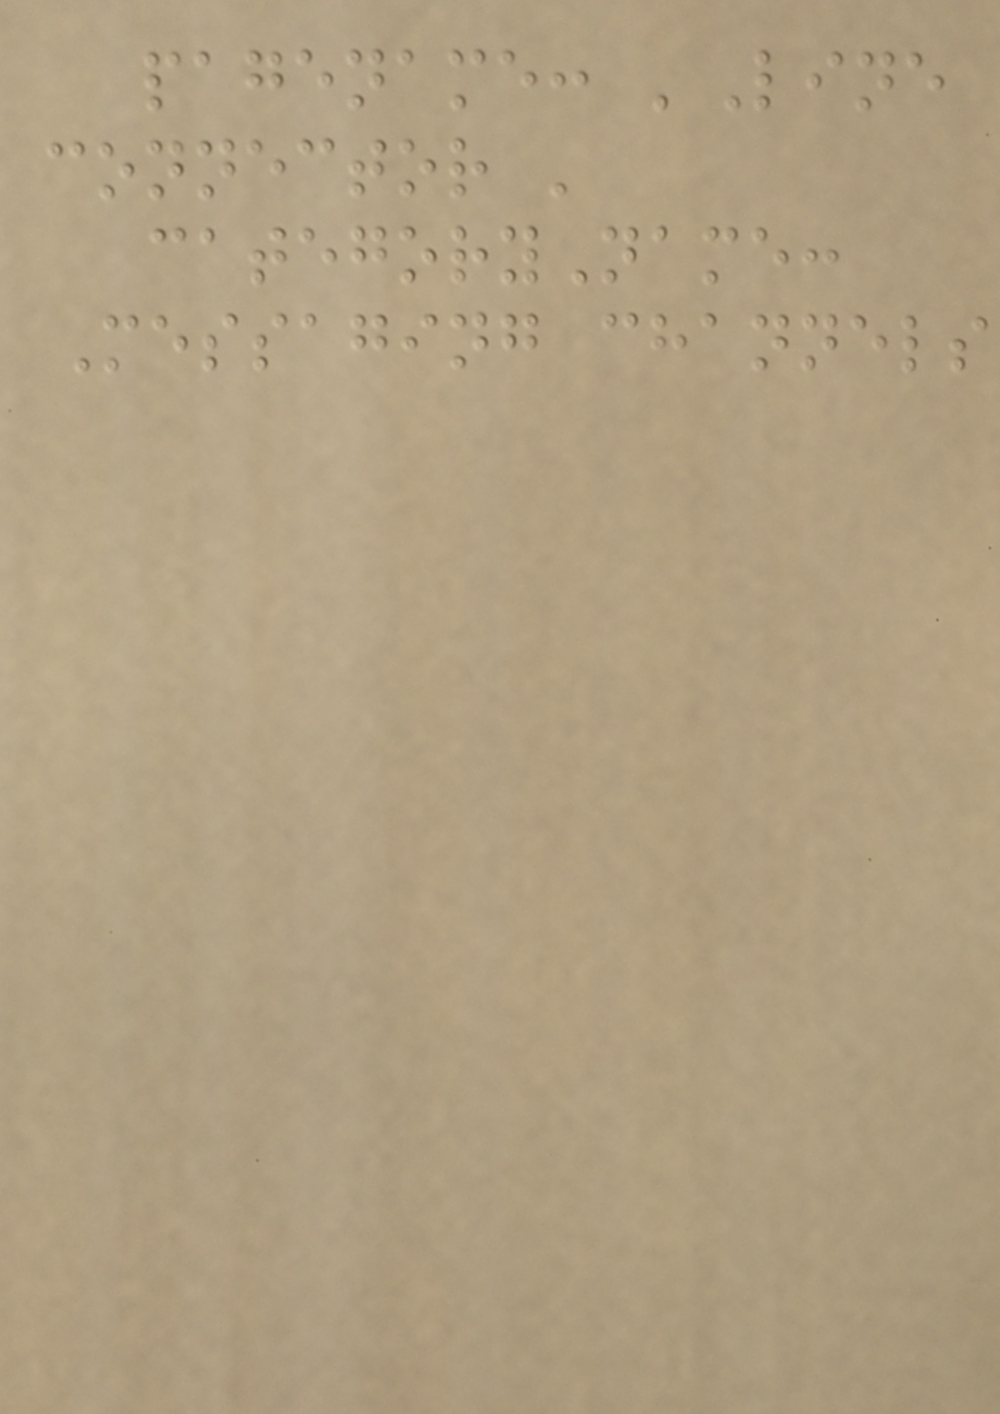pagename: 'Line
connector '
categoryName:
Messaging channels
